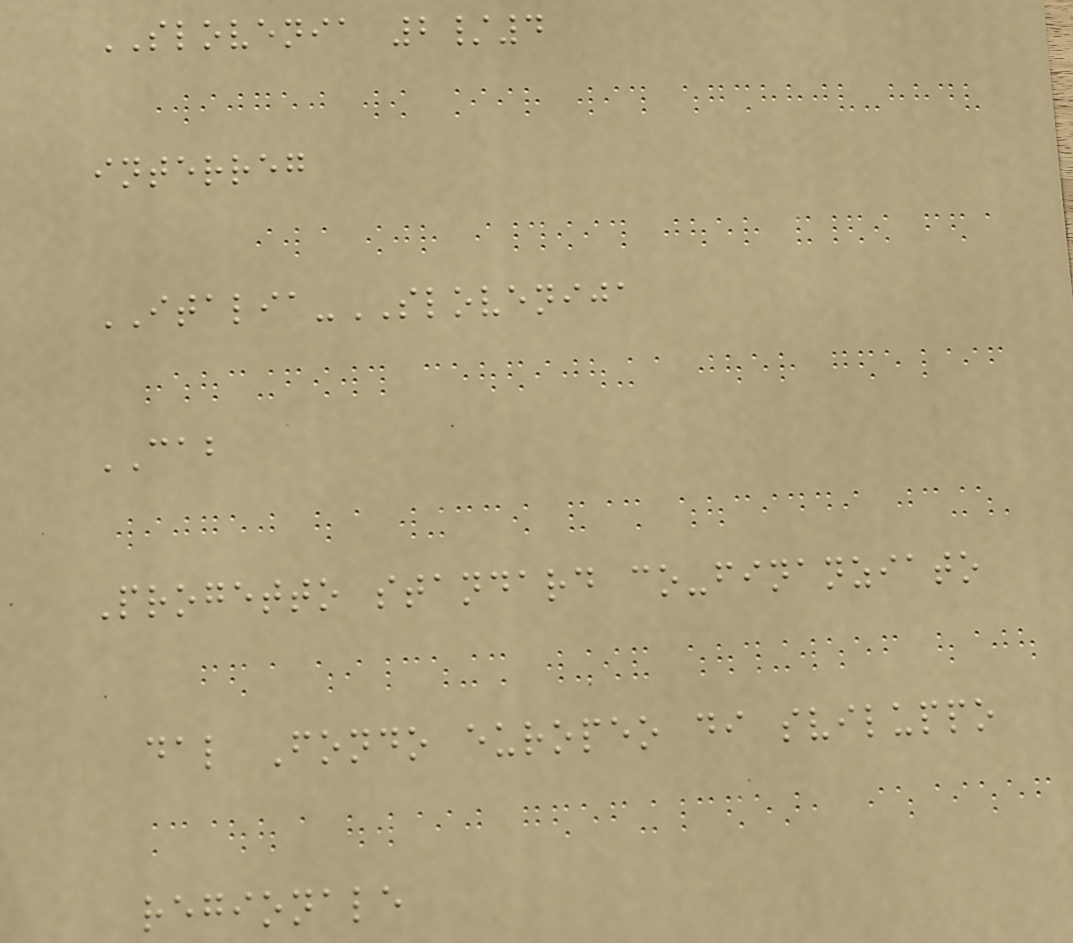SLOVENIA 2/4
interreg
ITALIA-SLOVENIJA
CAB
Progetto standard co-finanziato
dal Fondo europeo di sviluppo
regionale
